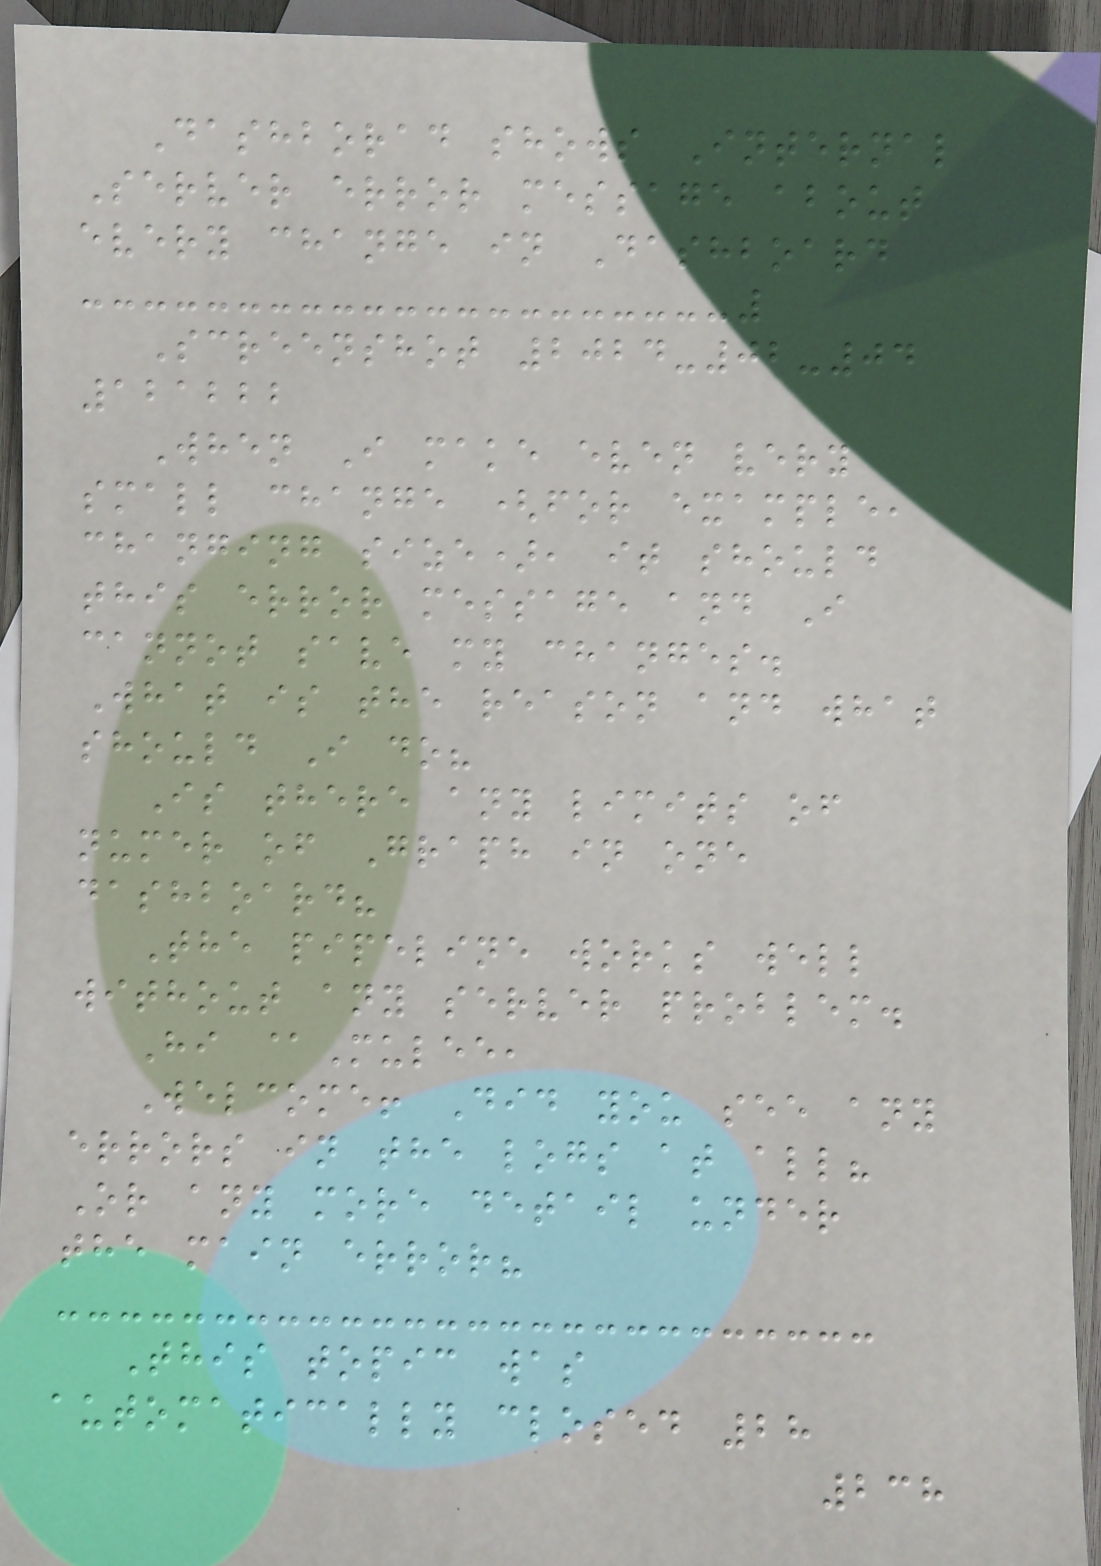Dashborad shows Internal
Server error message about
every change in Dashboard
Screenshot 2024-02-04
121222
When I make even very
small change (for example,
changing size), it should
this error message and I
cannot save my changes.
What is the reason and what
should I do?
Is there any limits of
numer of Graph in one
dashboard?
The pipeline works well
without any server problem.
Hi @Mulee,
Welcome! Did you see any
errors in the logs at all?
Or any more detail under
the main error?
This topic was
automatically closed 28
238
